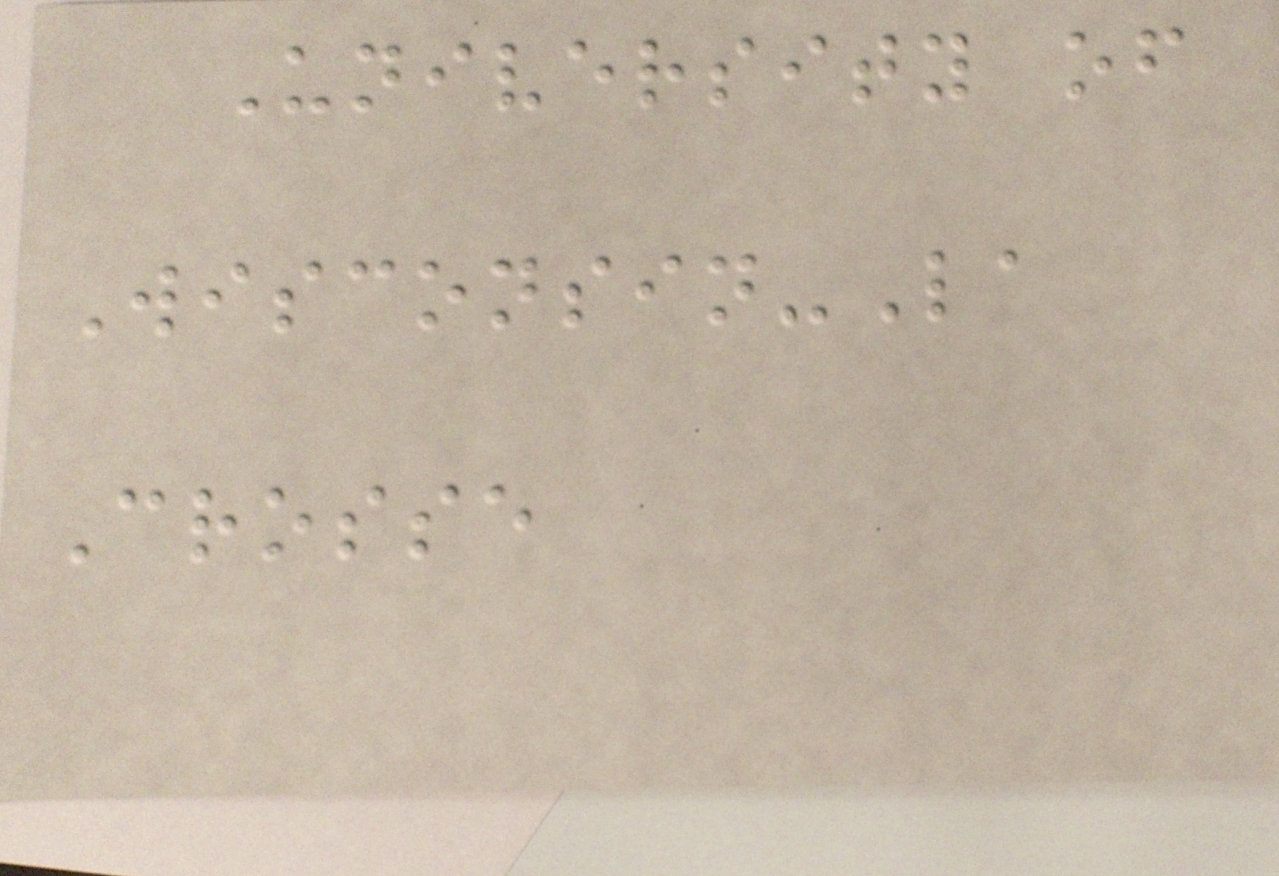University of
Wisconsin-La
Crosse
